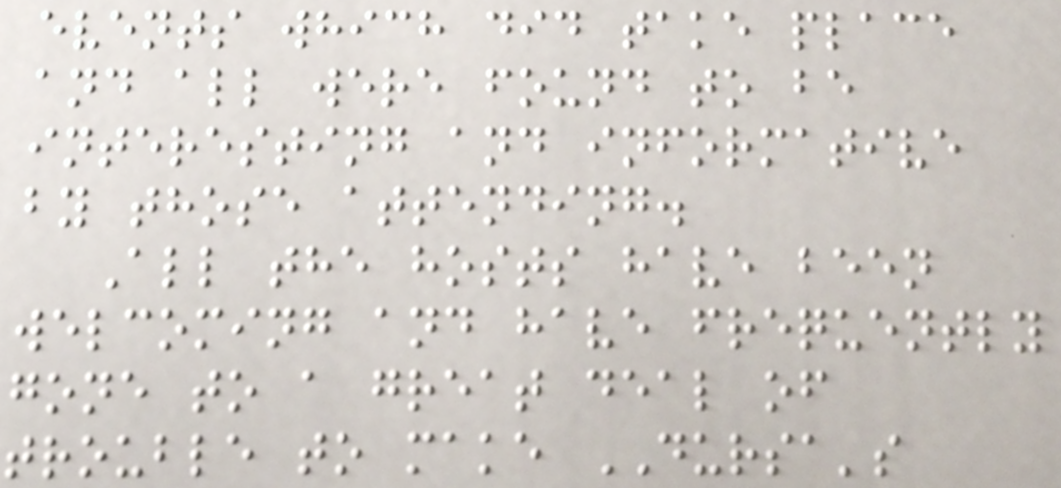events which did take place
and all were found to be
interesting and informative
by those attending.
All the hosts have been
welcoming and have frequently
gone to a great deal of
trouble to make DURSA's
